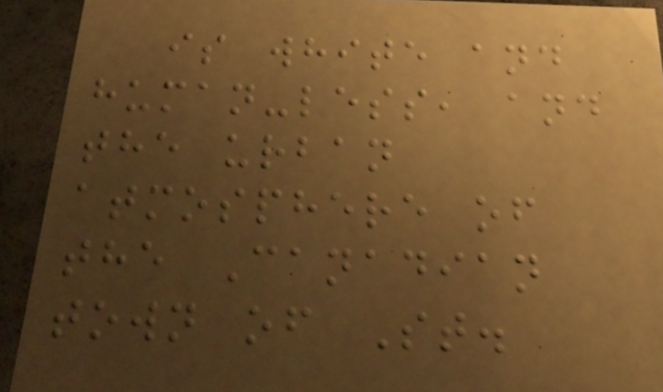is white and
human-less, and
the urban
atmosphere of
the Canadian
town of St.
